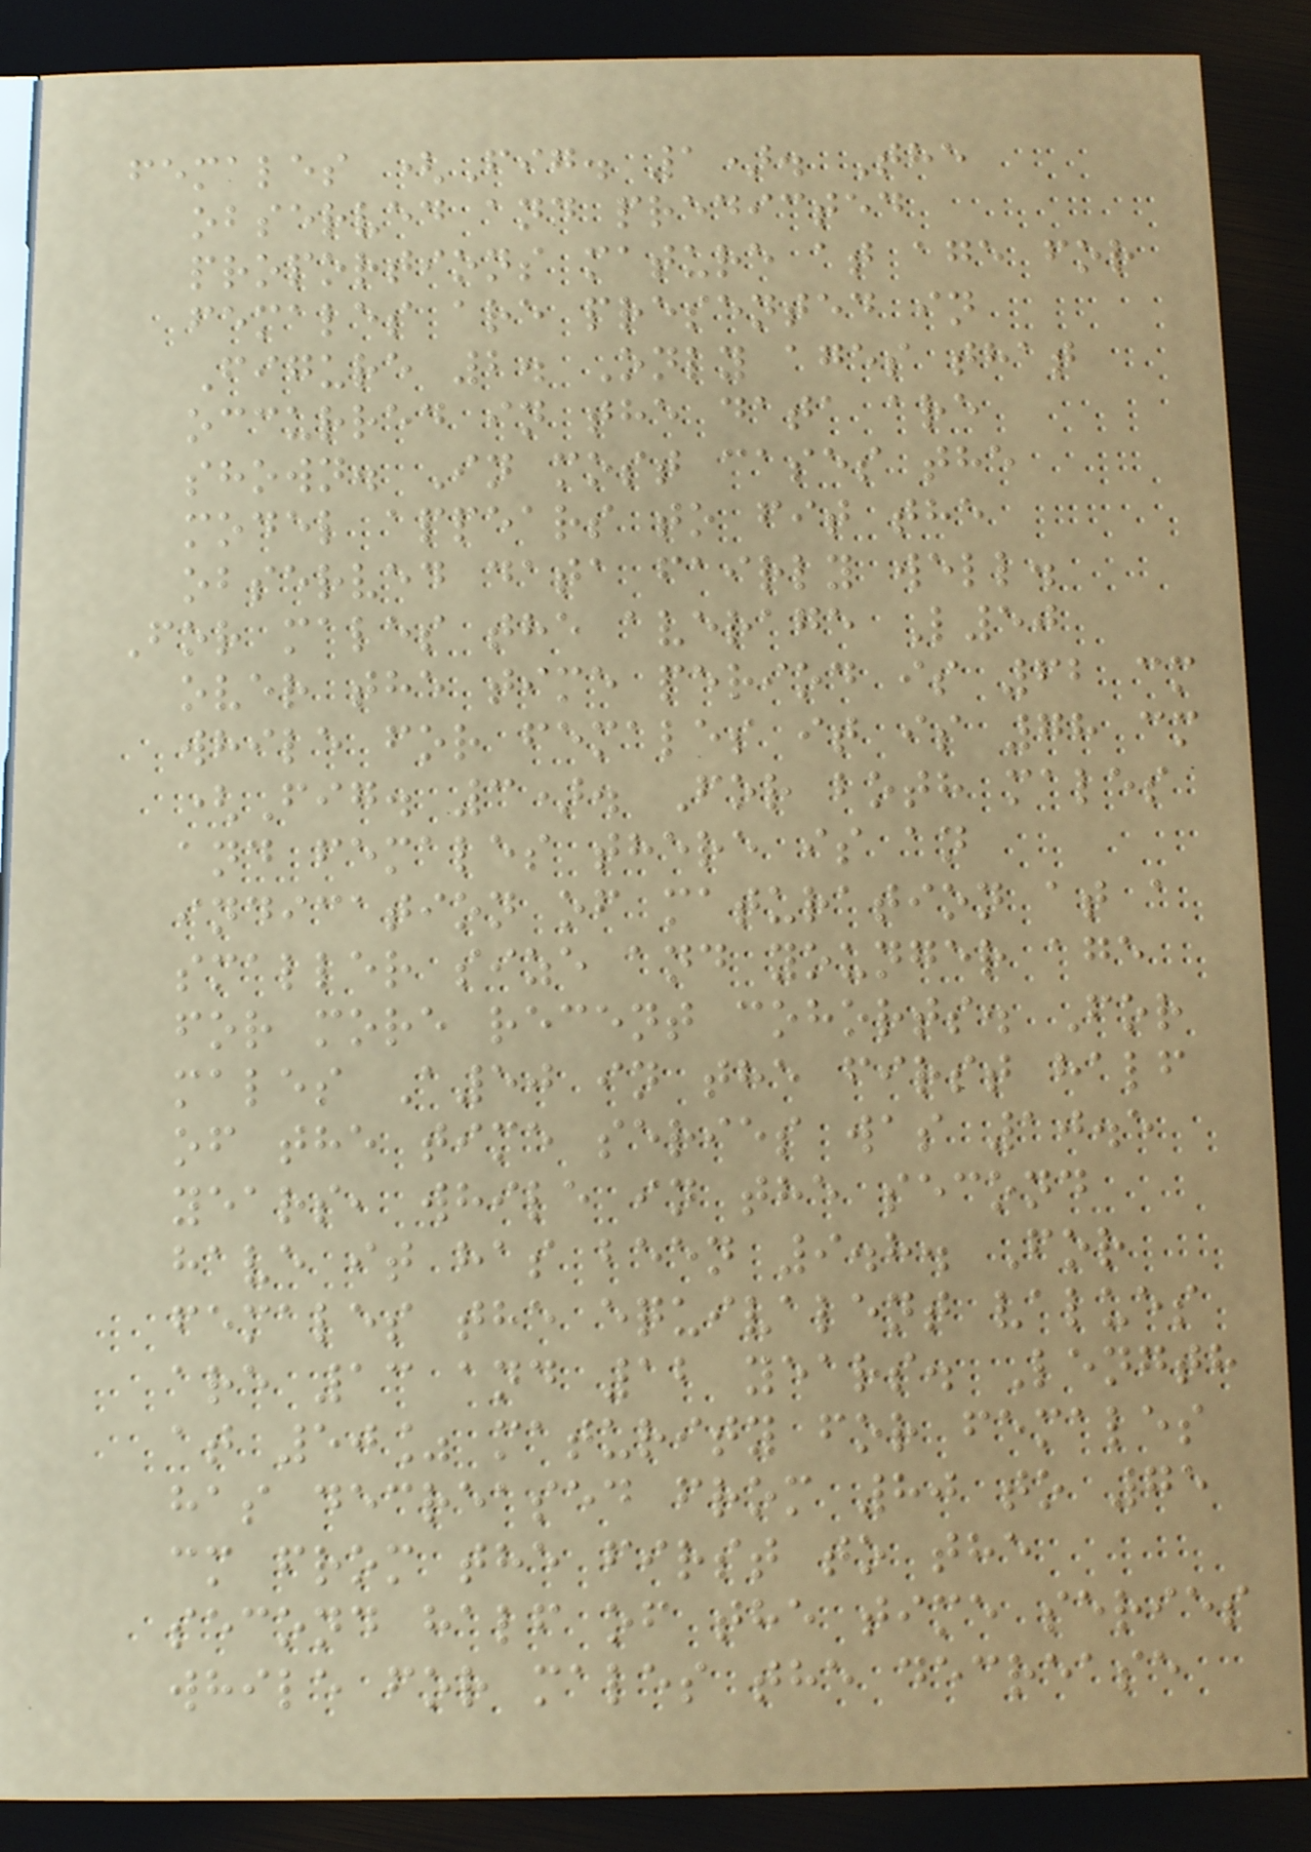females (Fig. 1). The
observed and predicted
proportions mature at age for
females are presented in
Figure 2. Only ages that
occurred in the data are
shown. In most cases the
model appears to fit the
observed data fairly well.
For males the average L50
over the time period is 62 cm
while for females it is 78 cm
(Fig. 3). For both males
and females there is an
indication of maturation at a
smaller size and younger age
for more recent cohorts. For
males A50 in the first half
of the time series was 10.5
years, while in the second
have it has been 9.8. For
females the equivalent values
are 13 and 12 years. Length
at 50% maturity for females
has decreased from 80 to 75
cm from the first to the
second half of the time series
while for males the decrease
